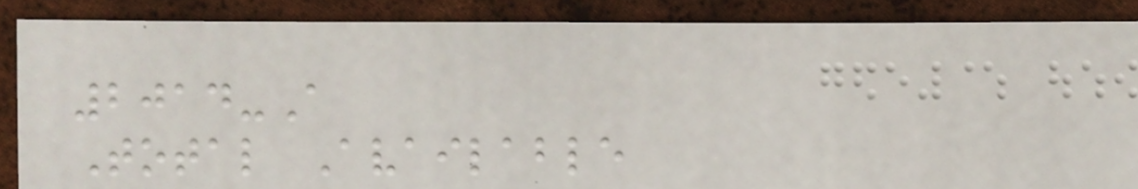2014-A
Total Available
